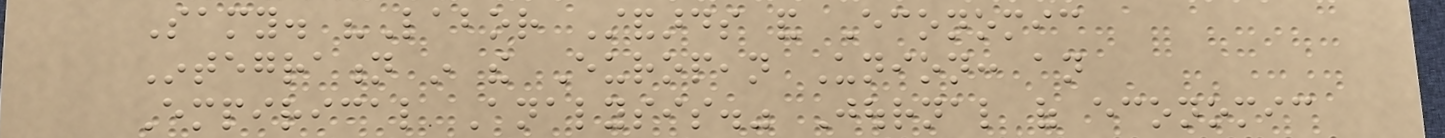Samy. "Labor Standards and Economic
Integration in the European Union: an
Empirical Analysis." Journal of economic
